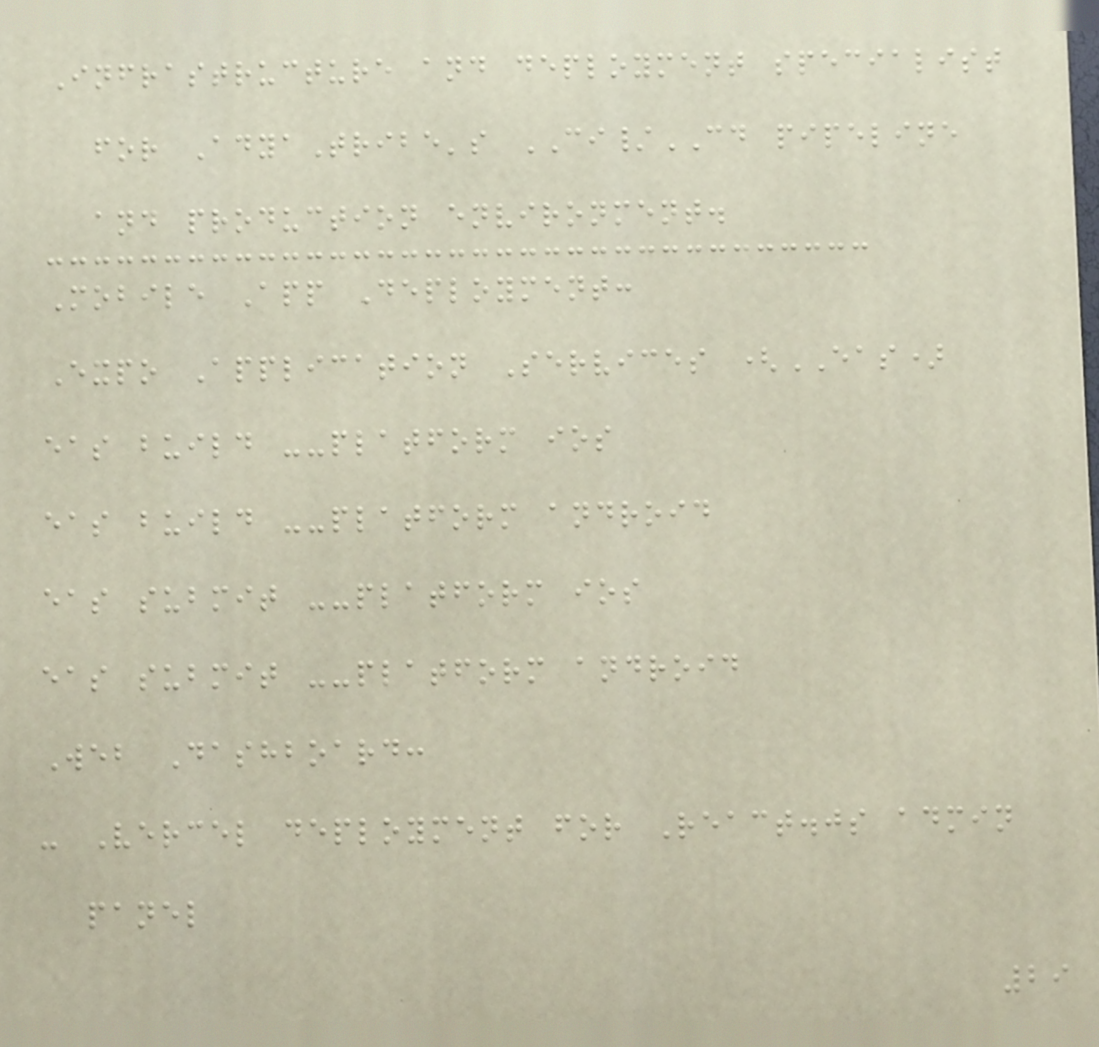Infrastructure and deployment specialist
for AdyaTribe's CI/CD pipeline
and production environment.
Mobile App Deployment:
Expo Application Services (EAS)
eas build --platform ios
eas build --platform android
eas submit --platform ios
eas submit --platform android
Web Dashboard:
- Vercel deployment for React.js admin
panel
29
